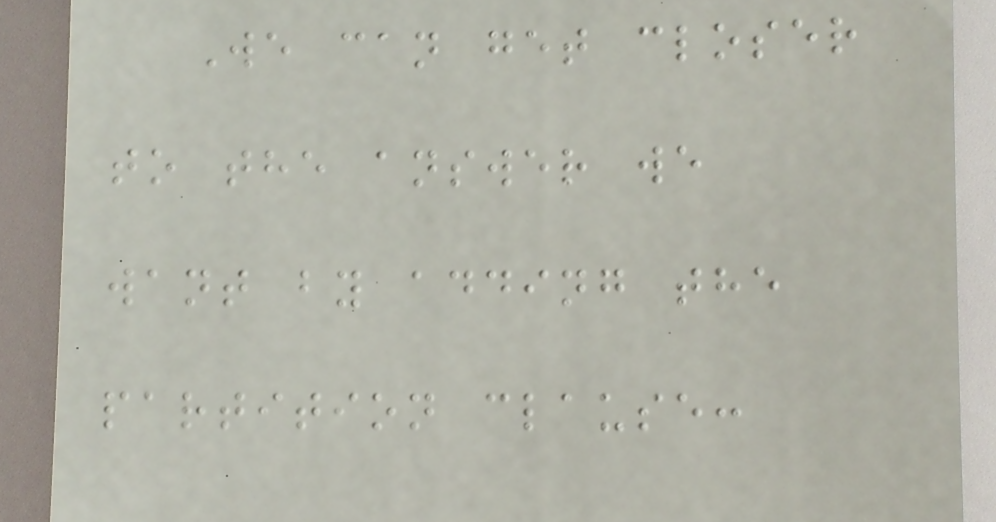We can get closer
to the answer we
want by adding the
partition clause:
